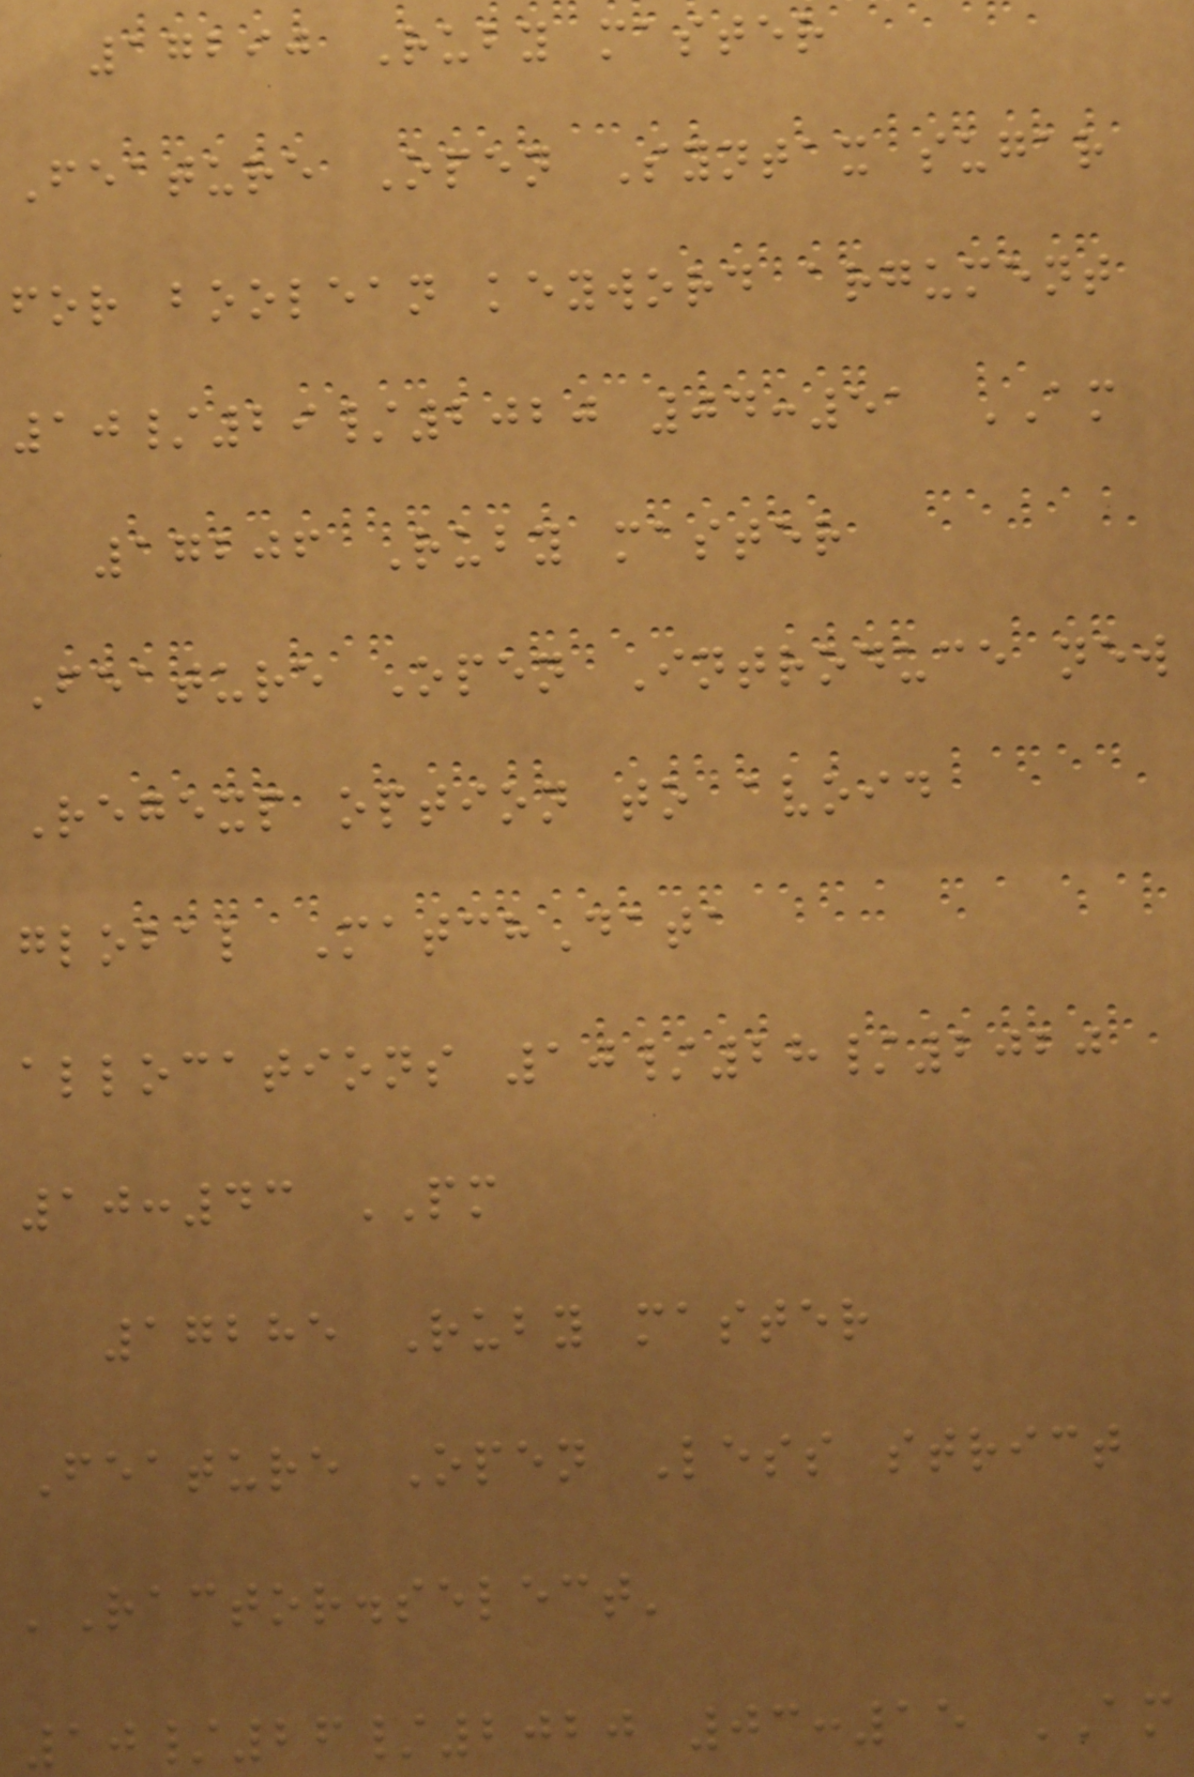17290 Ruby master
Feature Open Syntax sugar
for boolean keyword argument
10/29/2020 04:51 AM
17206 Ruby master
Feature Open Introduce new
Regexp option to avoid
global MatchData
allocations 10/28/2020
10:43 PM
17285 Ruby master
Feature Open Less strict
'Ractor.select'
10/26/2020 03:15 AM
